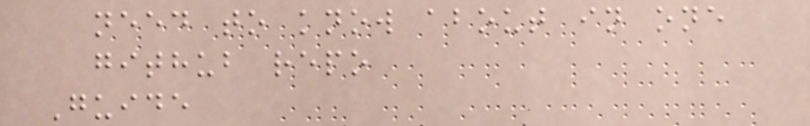need to know about in one
github repo
Guide
